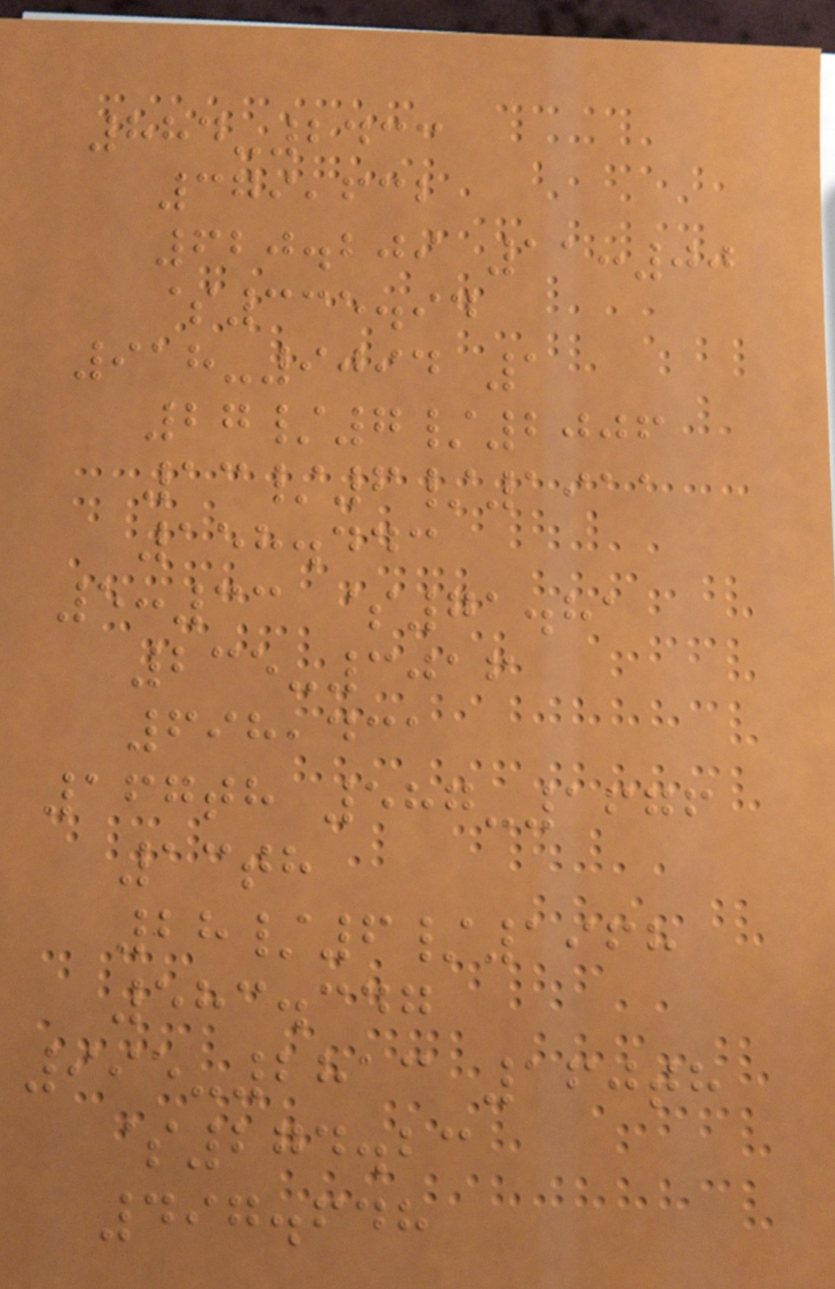884-2433
379,632
620.209 11:00
$335.94
918-9094 1
27/7/2006
13/6/1911
158.443
5:33 $71.81
235-3016
698,431
167th 587-1676
13th
28/6/1968
583.347
995-2813 160th
$274.23
497.648
